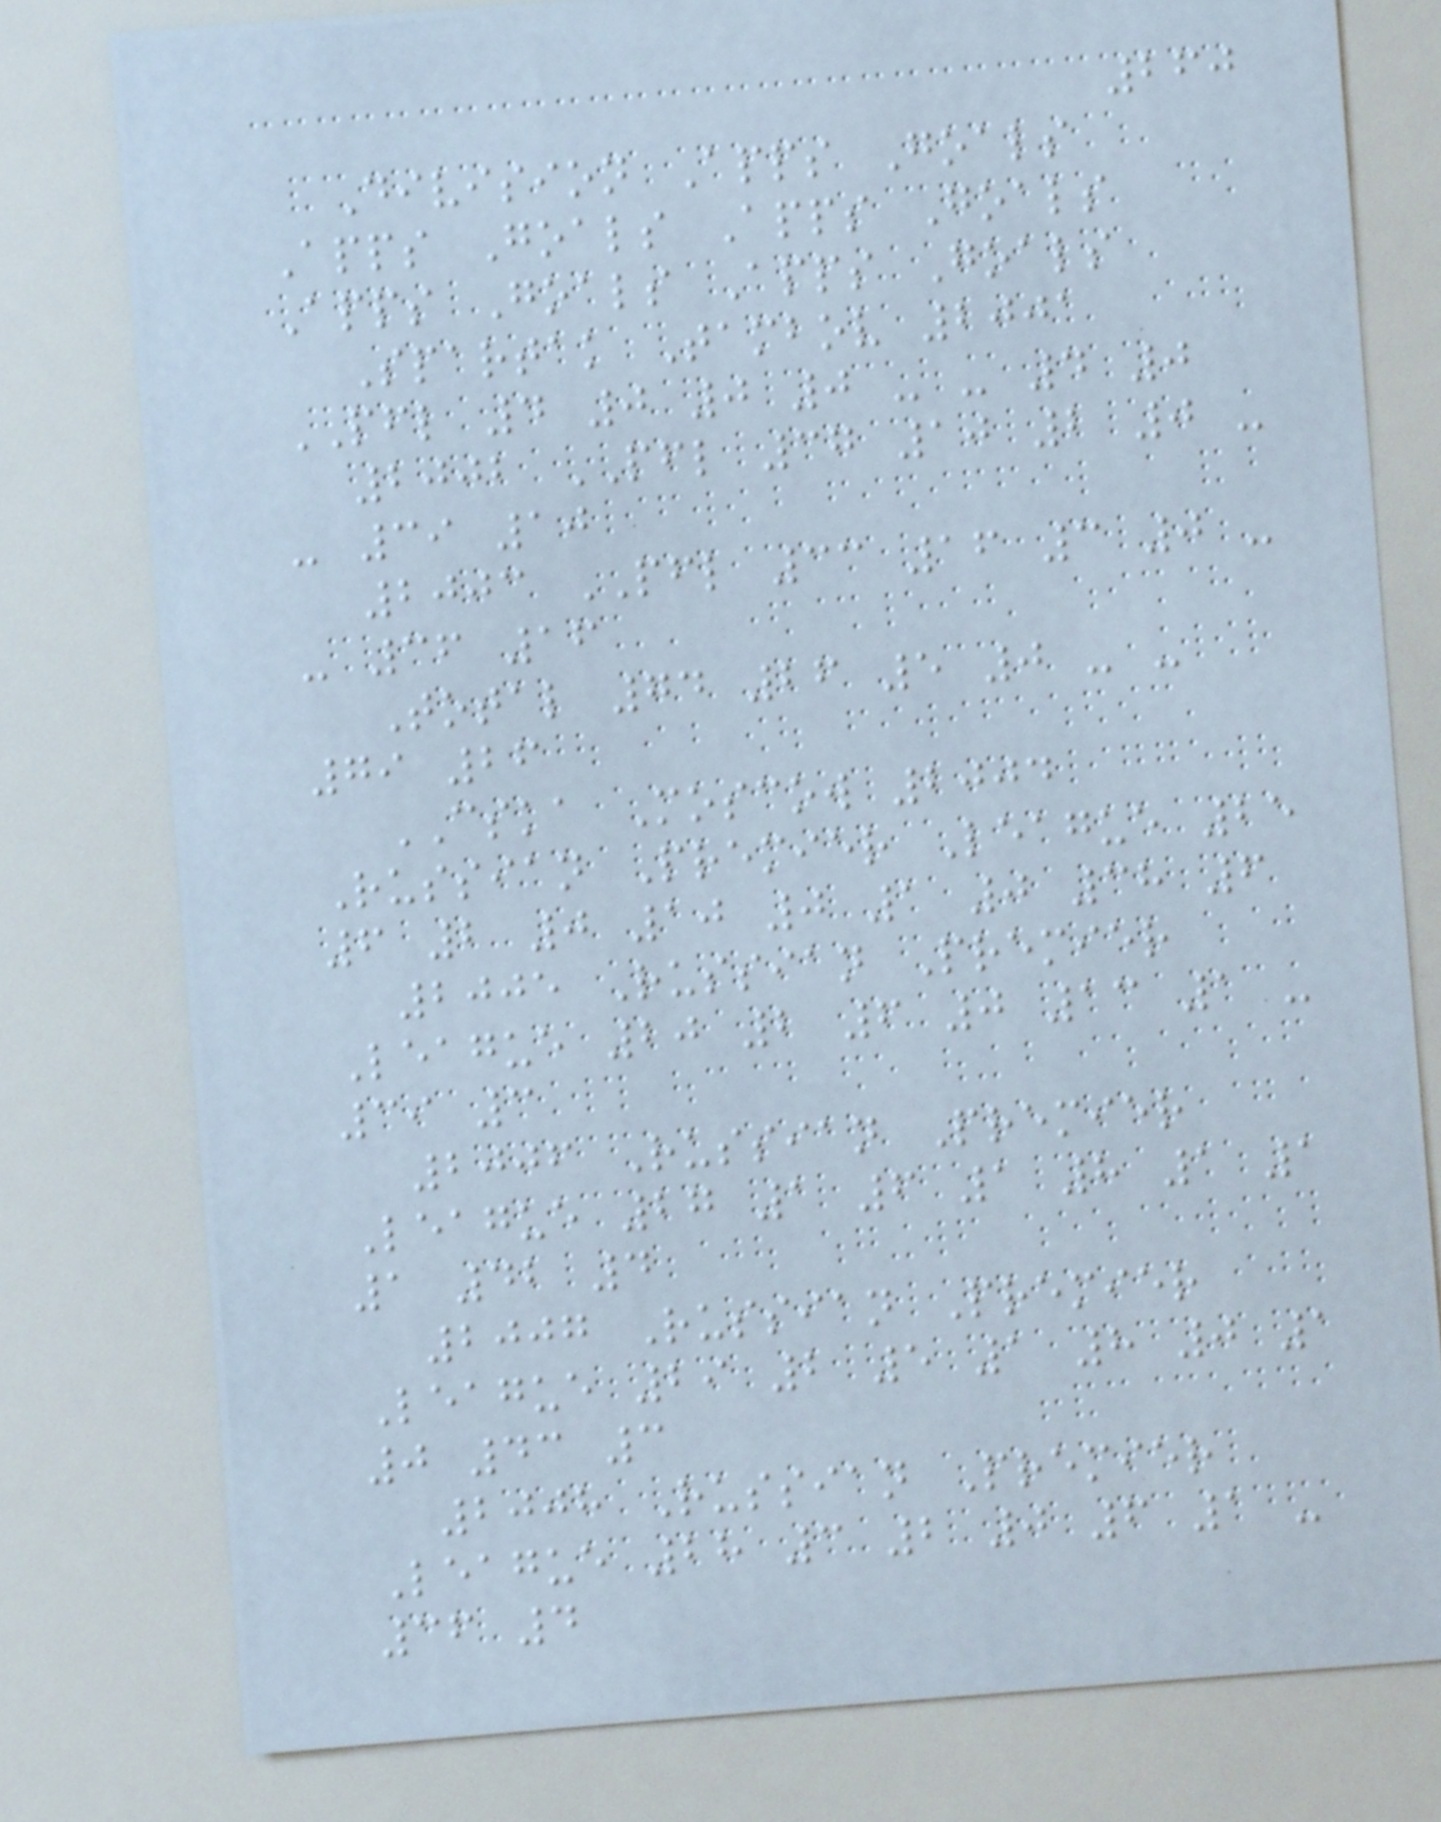260
Division Apps Goals
Apps Goals Apps Goals
Apps Goals Apps Goals
Spartak Tambov 2001
PFL 4 0 0 0 - - 4 0
2002 PFL 37 10 2 0 -
- 39 10
2003 PFL 33 16 3 0 -
- 36 16
Total 74 26 5 0 - -
79 26
CSKA Moscow 2004
Russian Premier League 25
6 2 0 10 0 1 0 38 6
2005 Russian Premier
League 20 2 6 0 13 1 -
39 3
2006 Russian Premier
League 27 1 6 1 8 1 1
1 42 4
2007 Russian Premier
League 29 2 5 1 8 0 1
0 43 3
2008 Russian Premier
League 28 3 2 0 6 1 -
36 4
